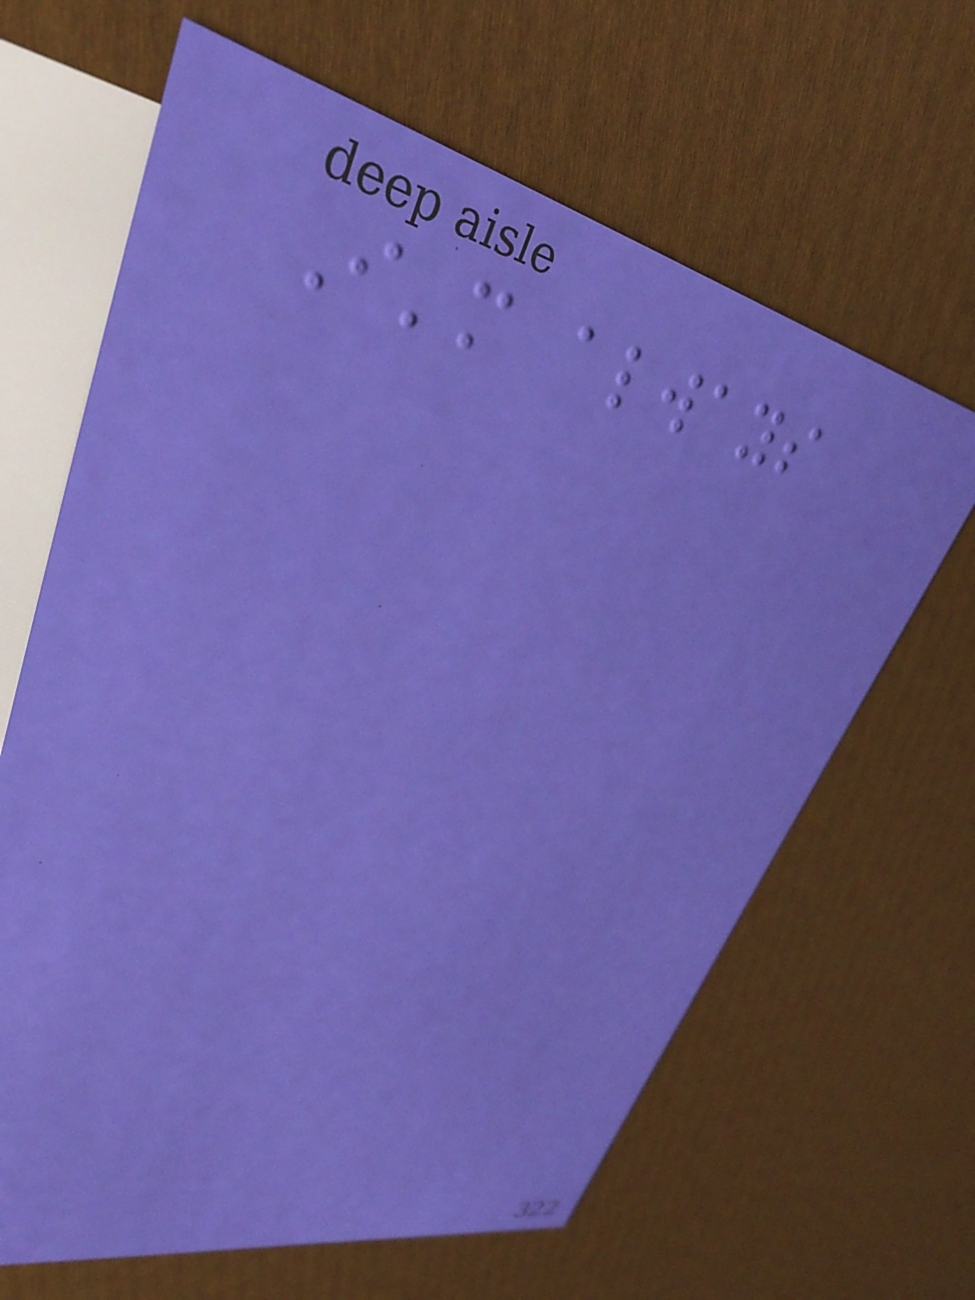I'm always
